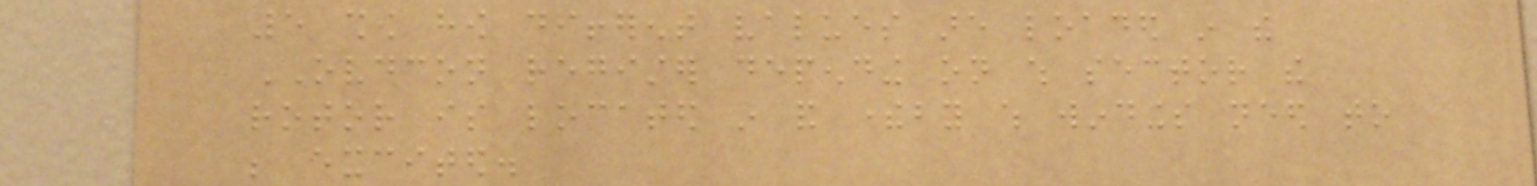5 show how different values are loaded in the
OVDCON register depending on which sector the
rotor is located in and thereby which windings need to
be excited.
